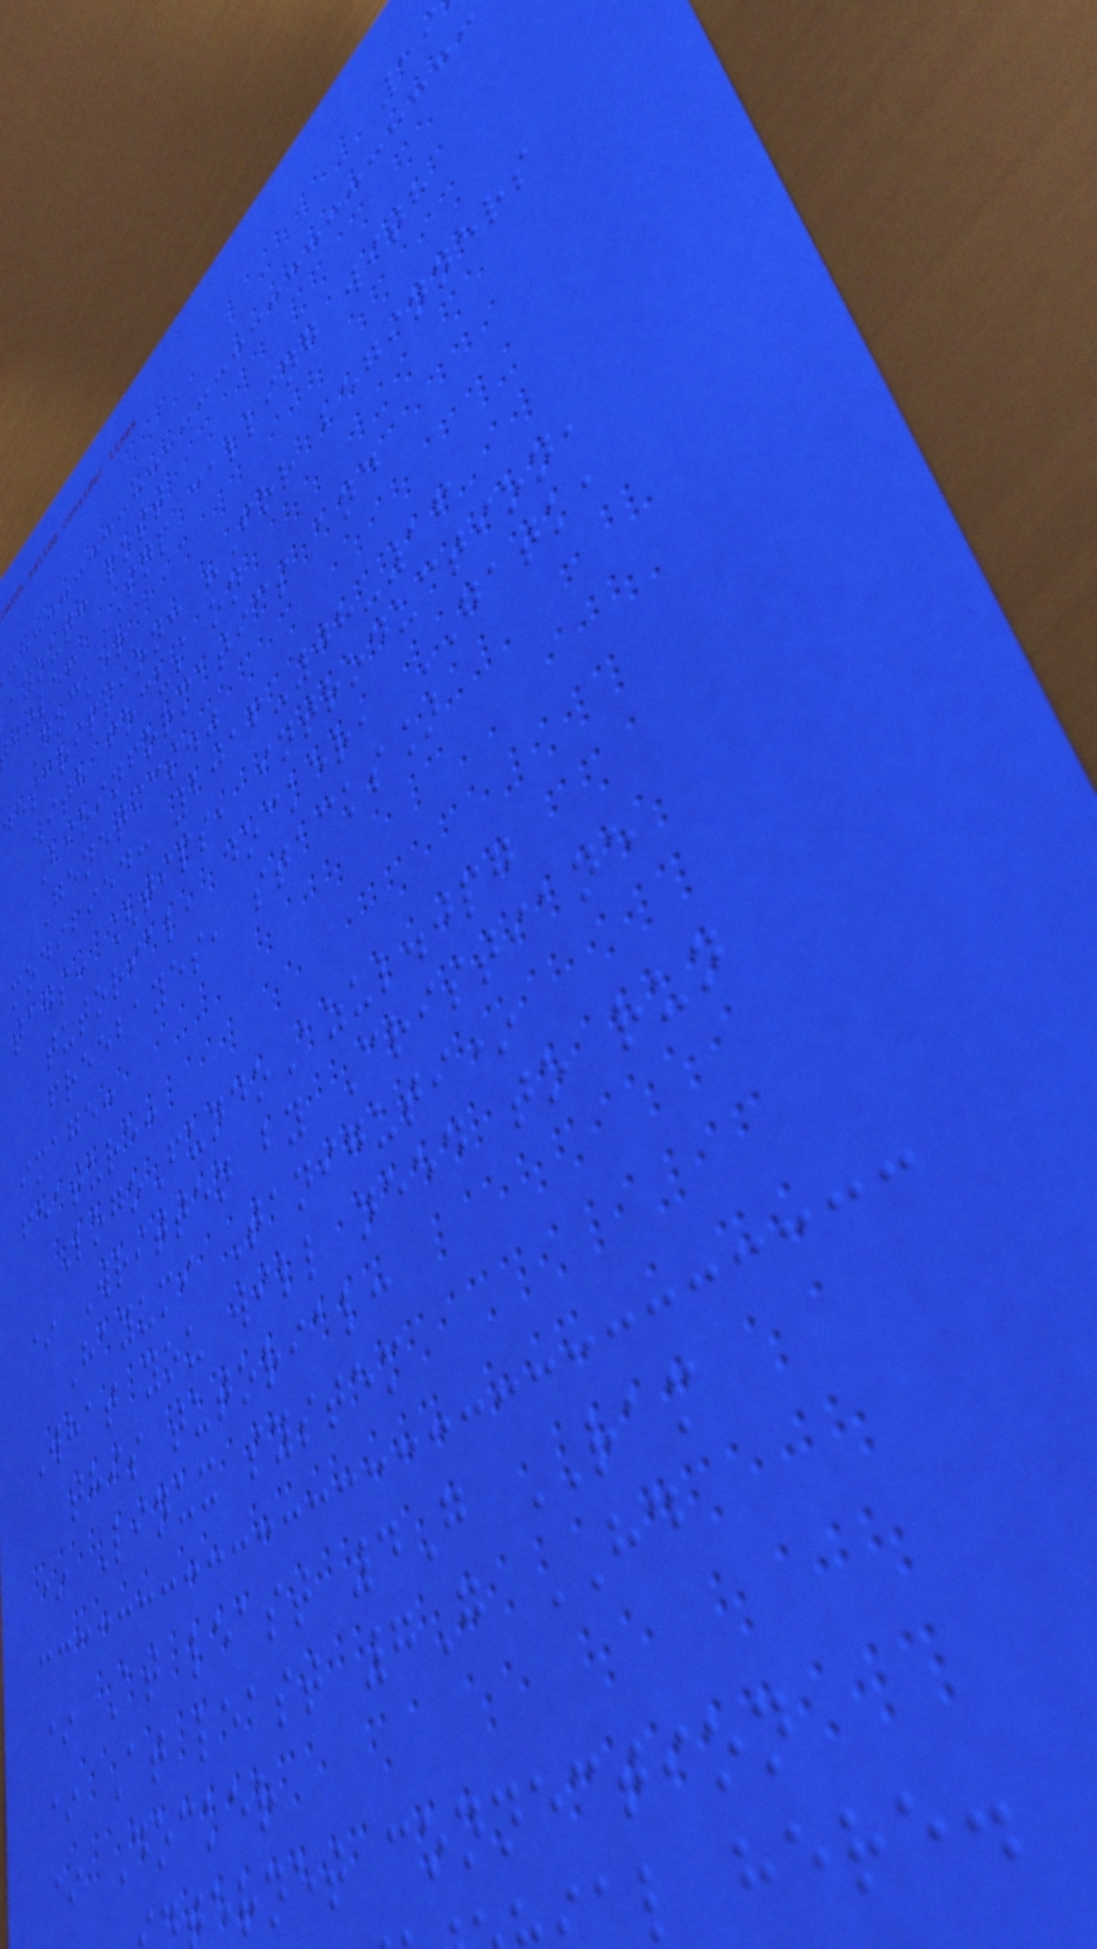ayout: post
itle: SNP calling with
Docker
description: "For beginners
with focus on
Bioinformatics and
Genetics."
modified: 2016-08-16
tags: [tips, introduction,
tutorial, docker, GATK,
freebayes, stacks]
image:
feature:
LogoFundoAzul.jpg
* Written by Cristiane
Hayumi Taniguti*
What you will need to run
this tutorial:
* Linux system
* At least 4G RAM
* At least 7G HD
* Docker
ernet connection
l here.
